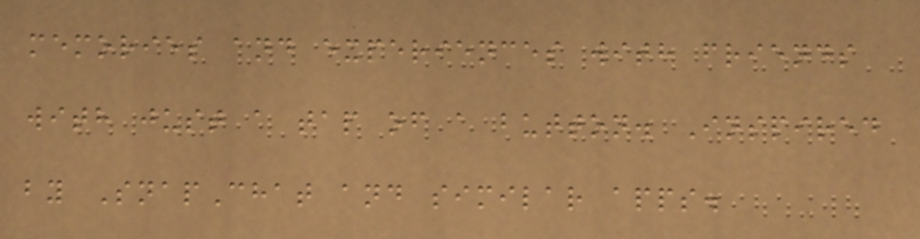memories and experiences with friends
with just a tap of a button. Inspired
by SnapChat and similar apps.
